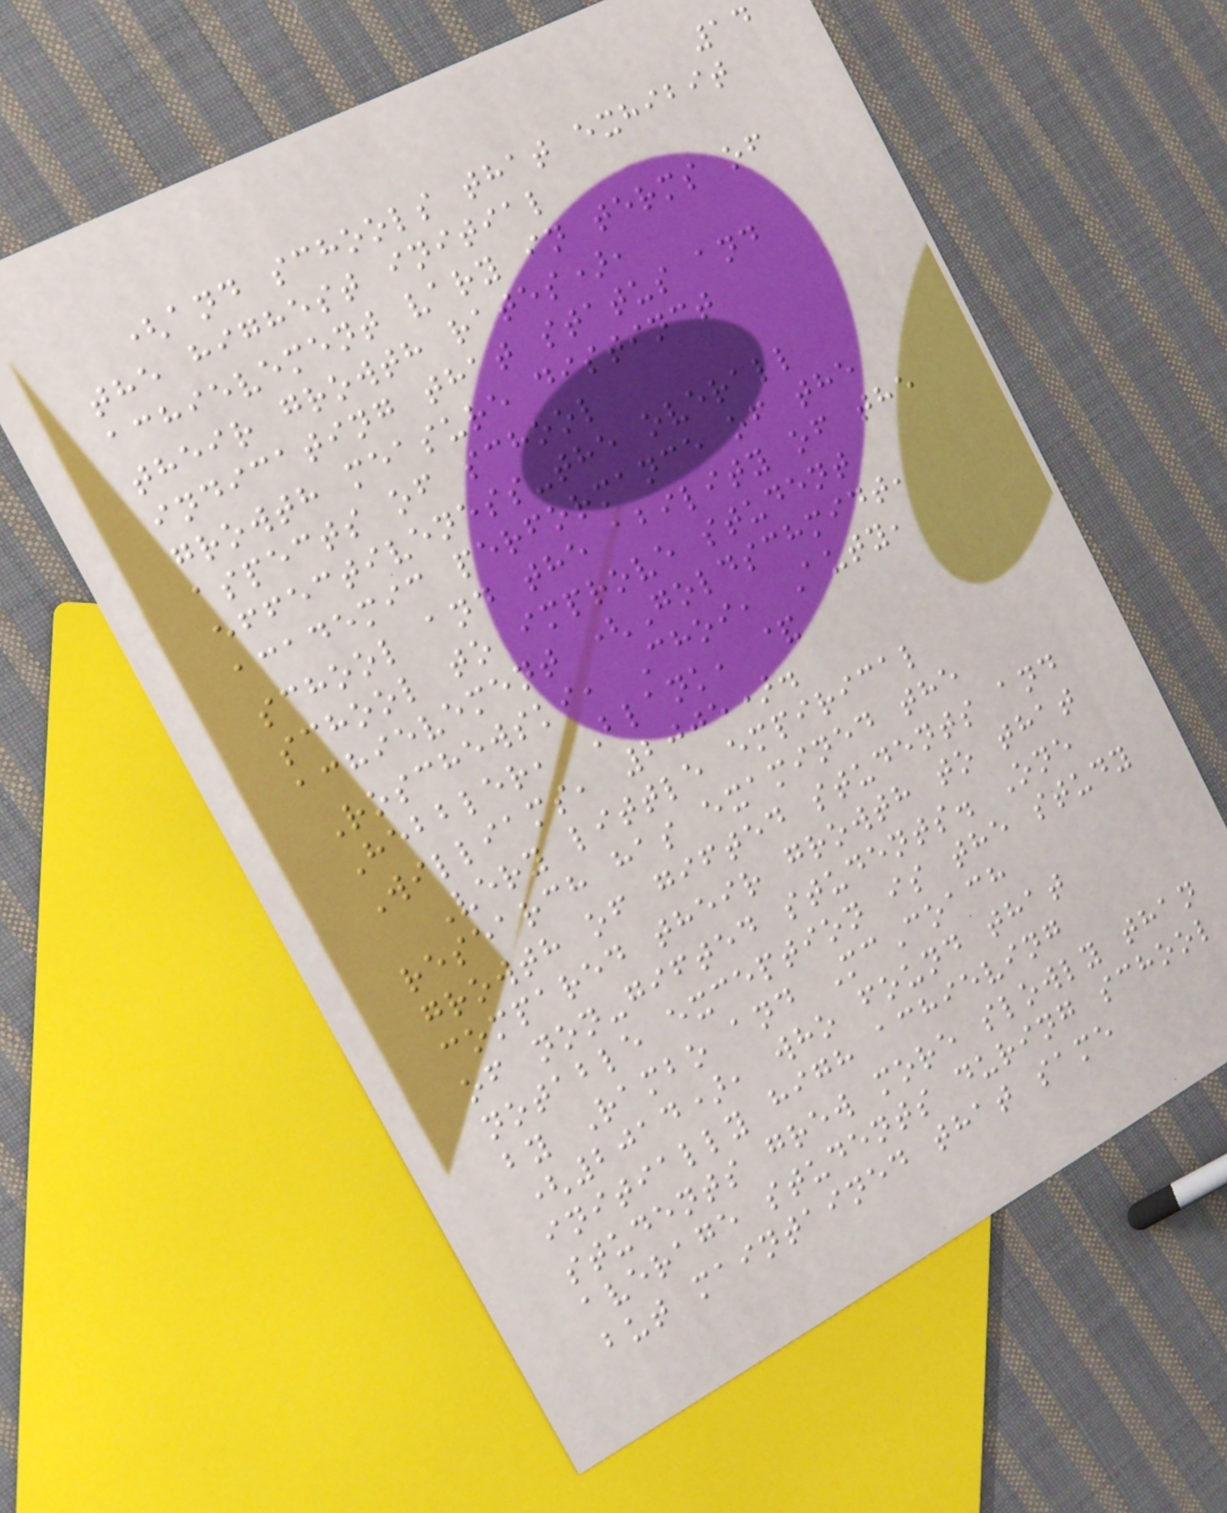14
(and schools that exhibit
the highest initial
achievement vary in terms of
their growth rates),
indicating that status and
growth measure distinct
aspects of school
effectiveness-the overall
academic performance of the
school and the ability of the
school to improve student
achievement (Goldschmidt,
Roschewski, Choi, Auty,
Hebbler, Blank, &
Williams, 2005).
Very little empirical
research has examined the
growth of gifted students and
compared their growth to that
of non-gifted students. One
notable exception is the study
by Rambo and McCoach
(2014), who found that
initially high achieving
students grew more slowly than
average students during school
but maintained that same
